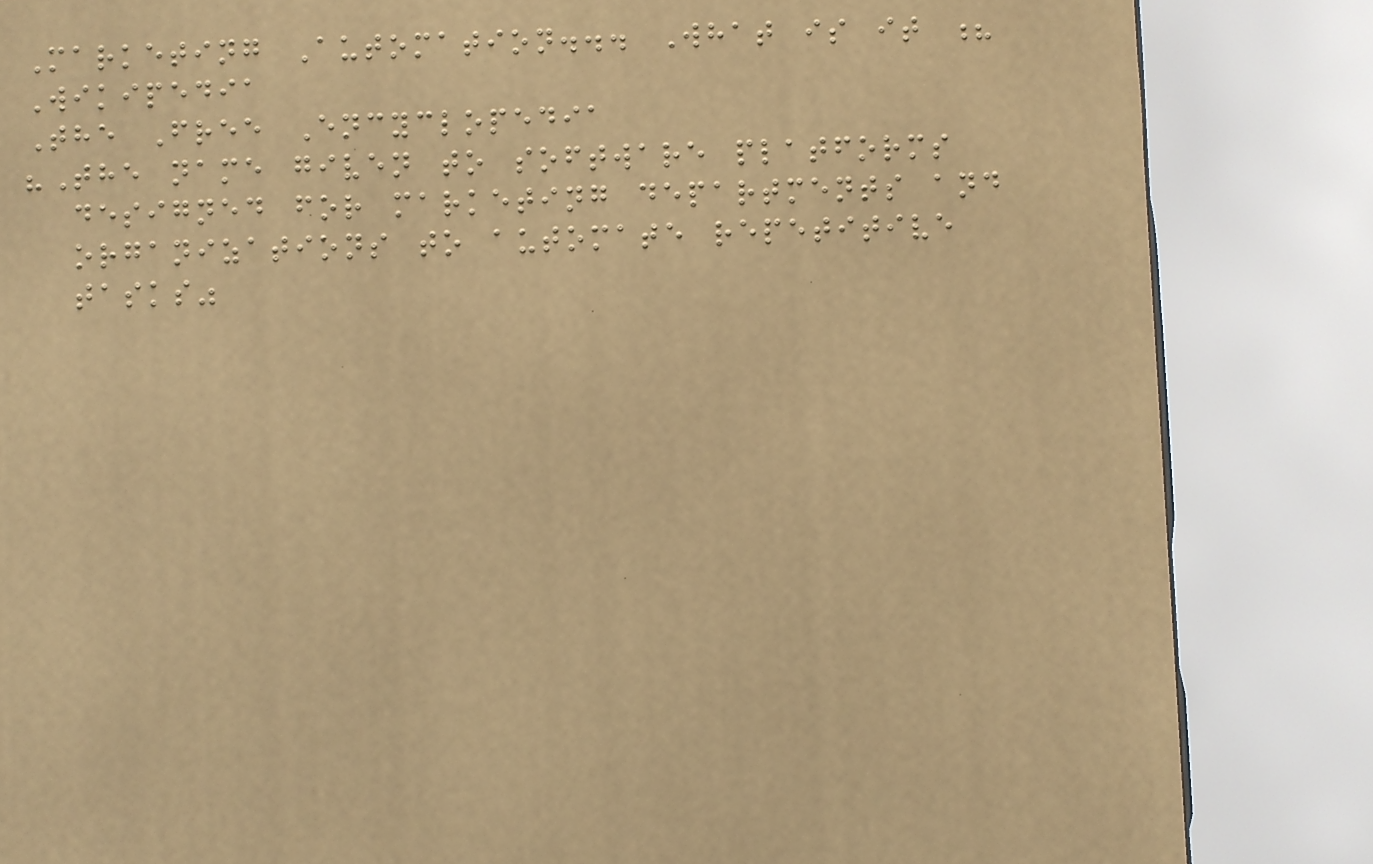Marketing Automation... What is it ?
Wikipedia
The Free Encyclopedia
"The name given to software platforms
designed for marketing departments and
organizations to automate repetitive
tasks"
